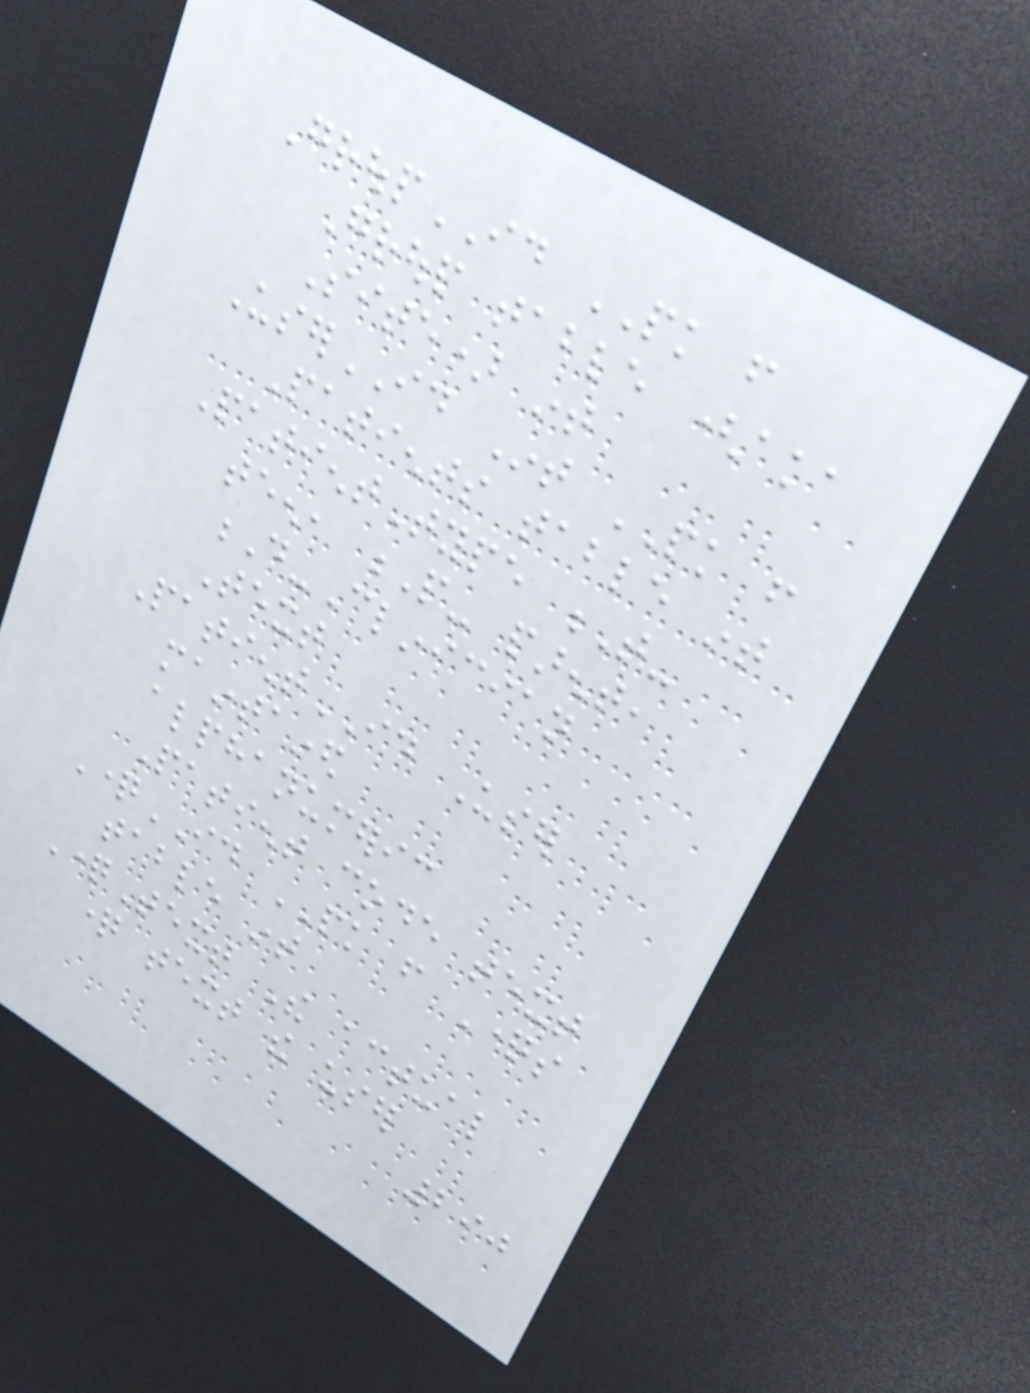GroupID PK from
Group table (aka
Site) int
UserID Int PK from
Patients table int
PatientType T-
teen, P- parent,
D-Clinician
Text
PatientID User
maintained
alphanumeric
Patient code text
QuestionID PK from Questions
table int
QuestionText The actual
question text the user
290
